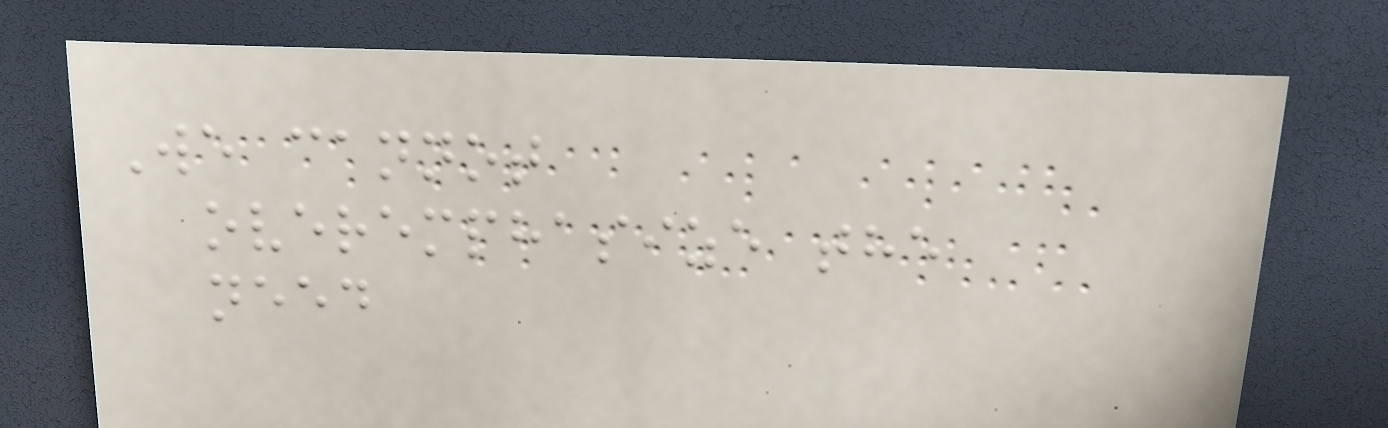We cannot
overemphasize the
need
